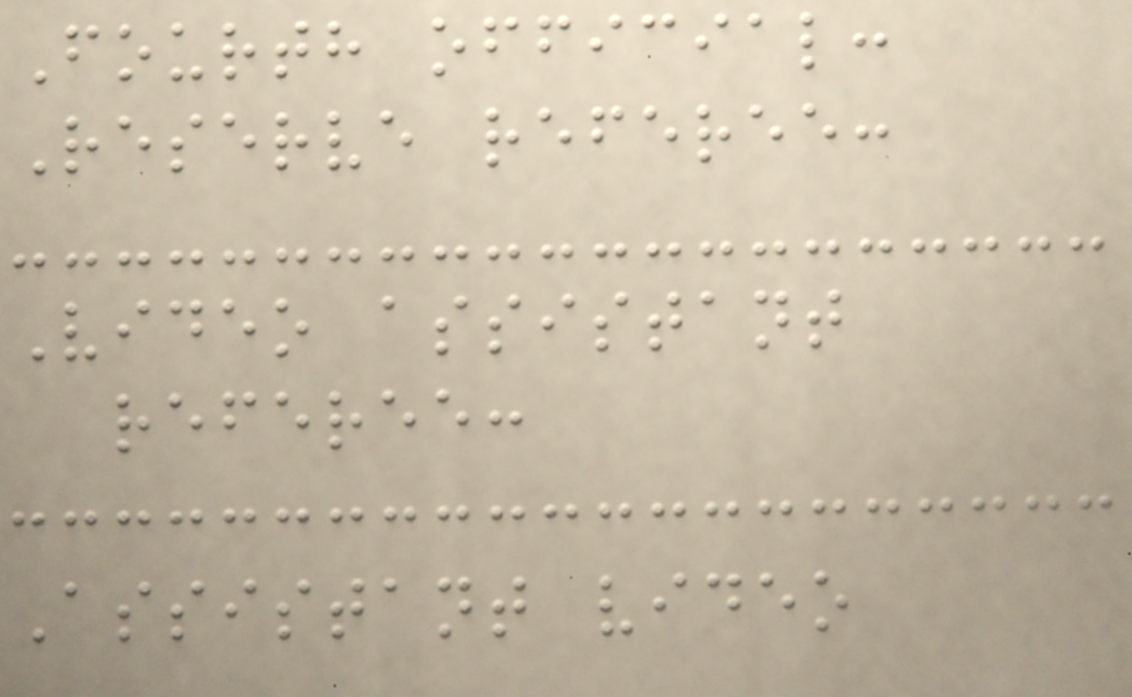Fourth official:
Reserve referee:
Video assistant
referee:
Assistant video
